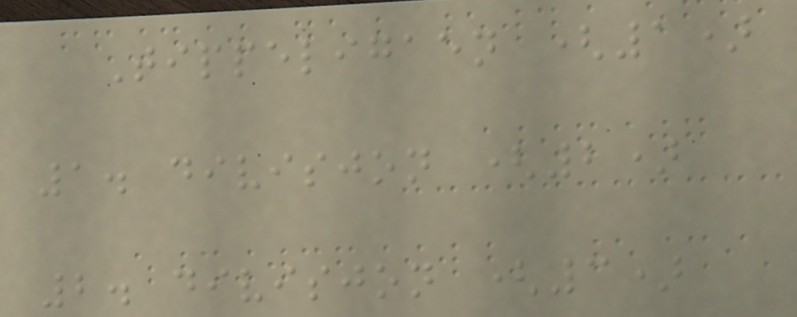Tippeligaen (1)
1. divisjon (2)
2. divisjon (3)
